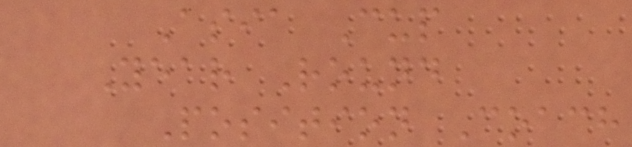Asia Cup
Year Round
Position Coach
